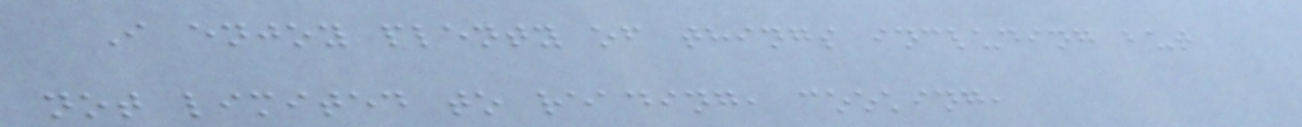I enjoy plenty of things including but
not limited to reading, cooking,
